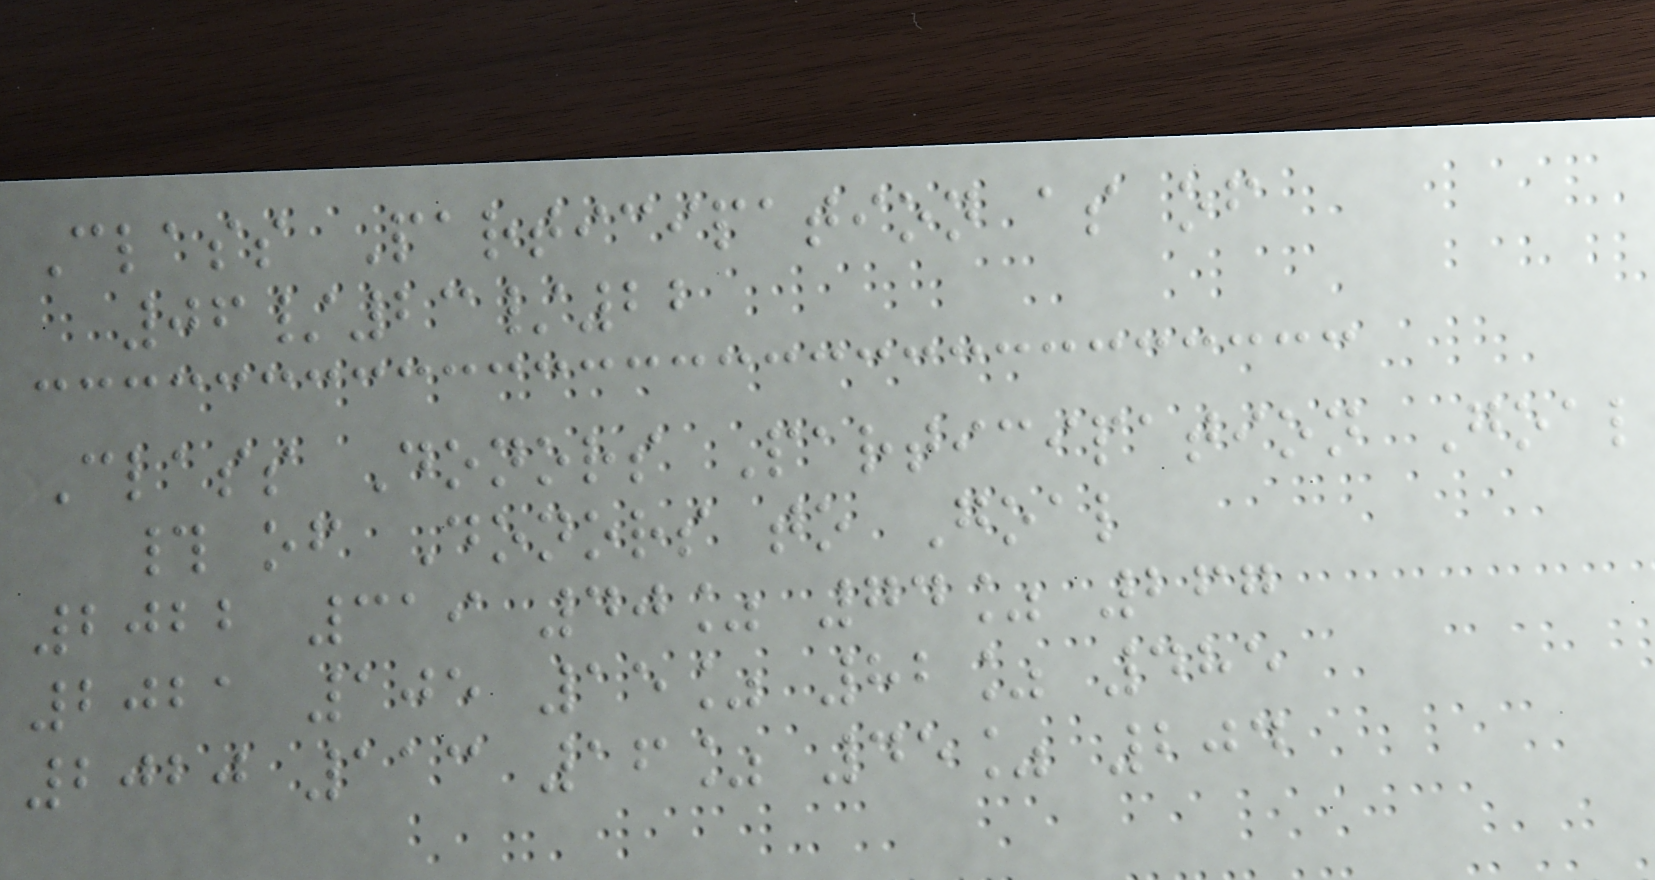Class Participation as of
06/23/22
Class Donors Participation Goal
# of Donors to Goal
2022 319 40% 74% 267
2021 105 15% 82% 485
2020 113 16% 45% 204
